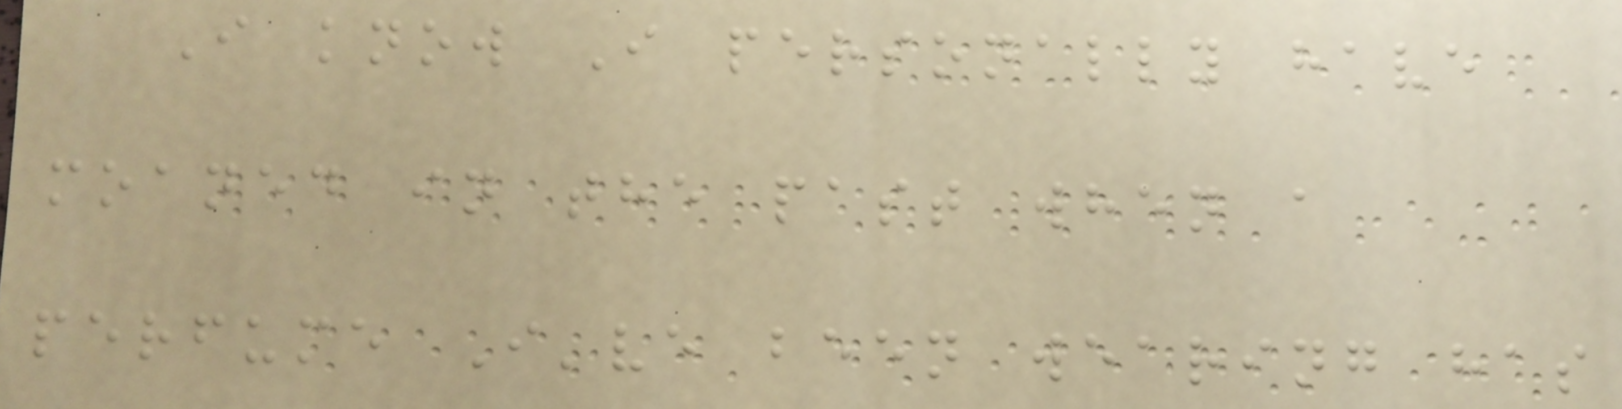I know I personally have
moaned in the past when a
perfume I've been wearing has
